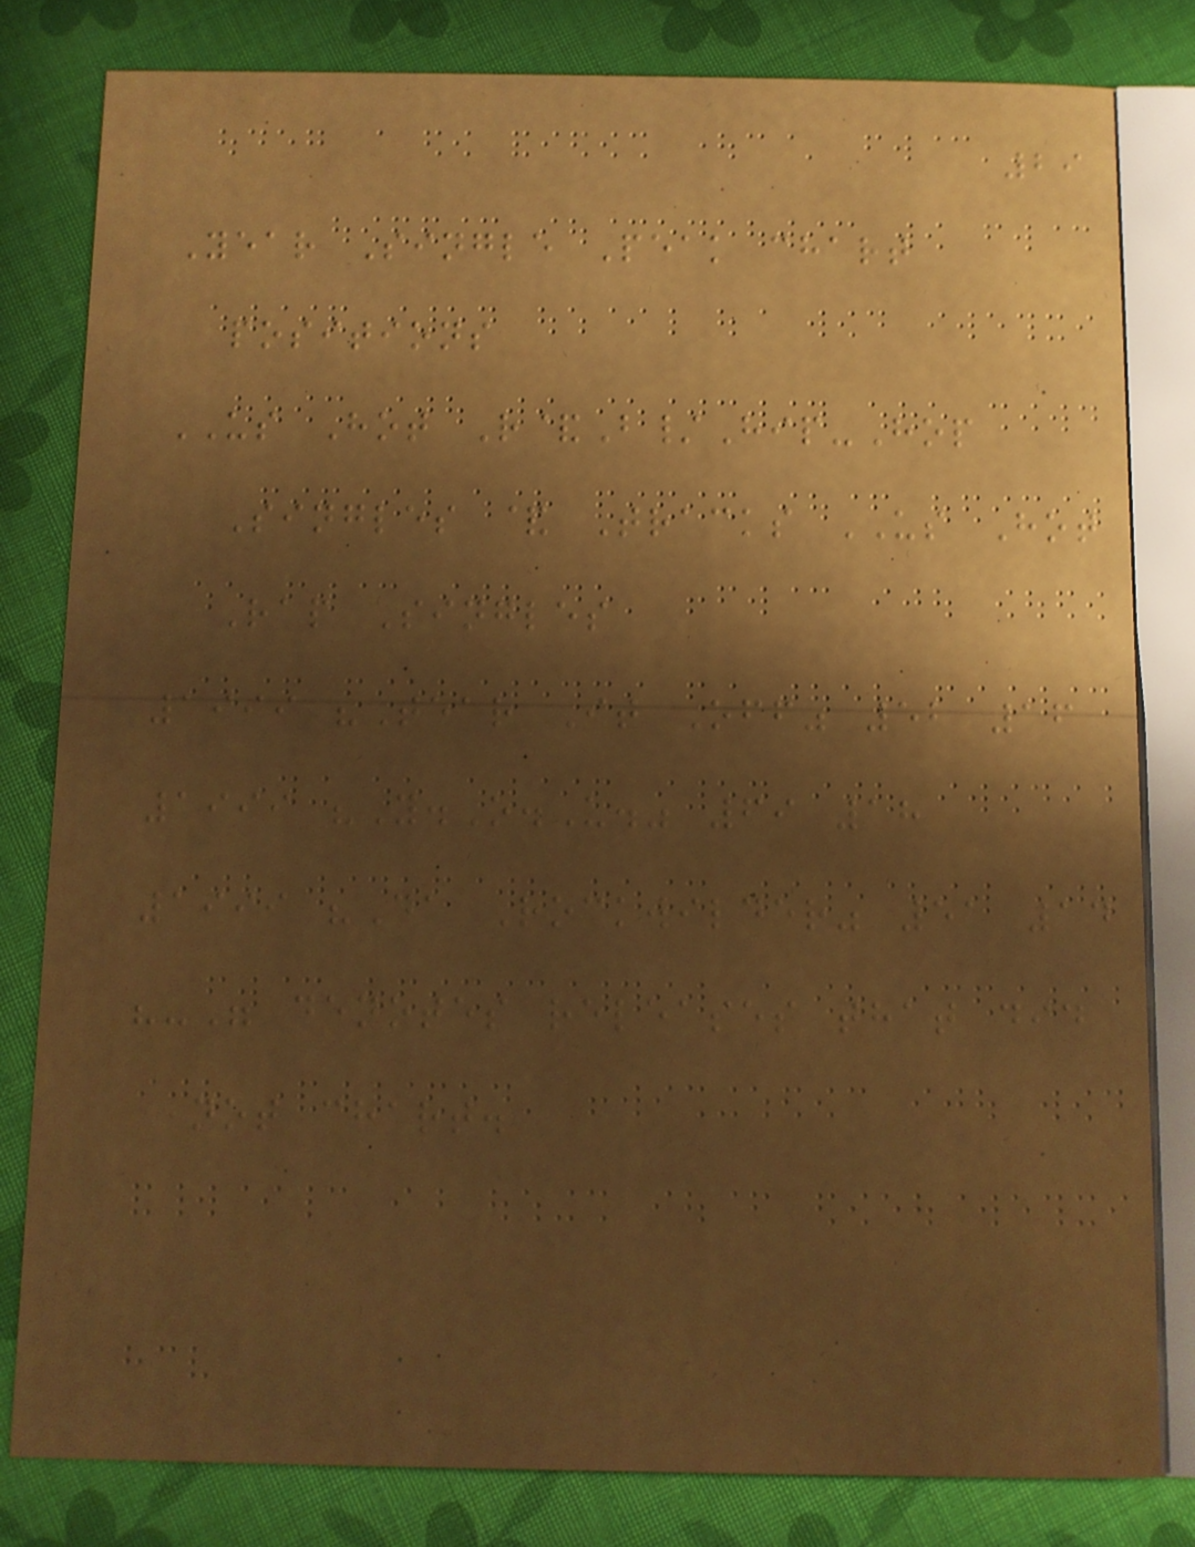29
Year Single Peak chart
positions
US Hot R&B/Hip-Hop
Singles & Tracks US Hot
Rap Singles
1999 "Tear It Off" 52 16
1999 "Y.O.U." 69 18
1999 "Da Rockwilder" 51 14
"-" denotes releases that did
not chart.
